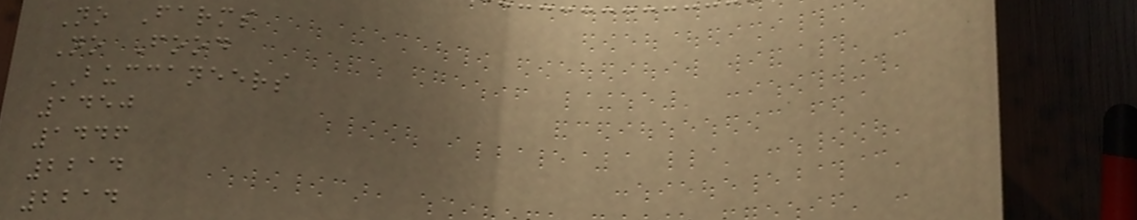No Farms
No Food
BUCCANEERS
1450
1446
2214
2214
